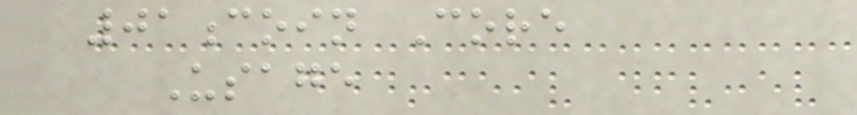01coin Core
Usage
